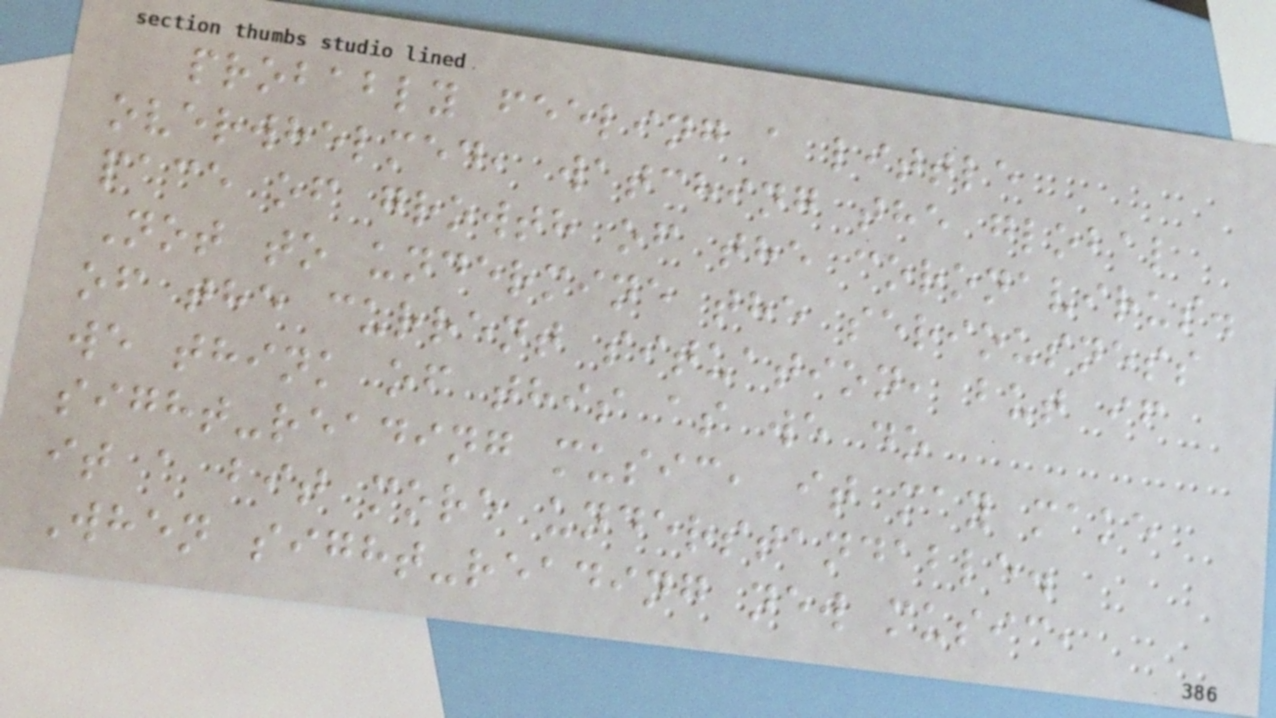probably feeling a little
overwhelmed, watching the global
pace of growth of the coronavirus.
Not to undermine the seriousness
of the current situation, but if
we think of this as we do
sight-reading music, it may make
it a bit more understandable.
When sight-reading new music,
